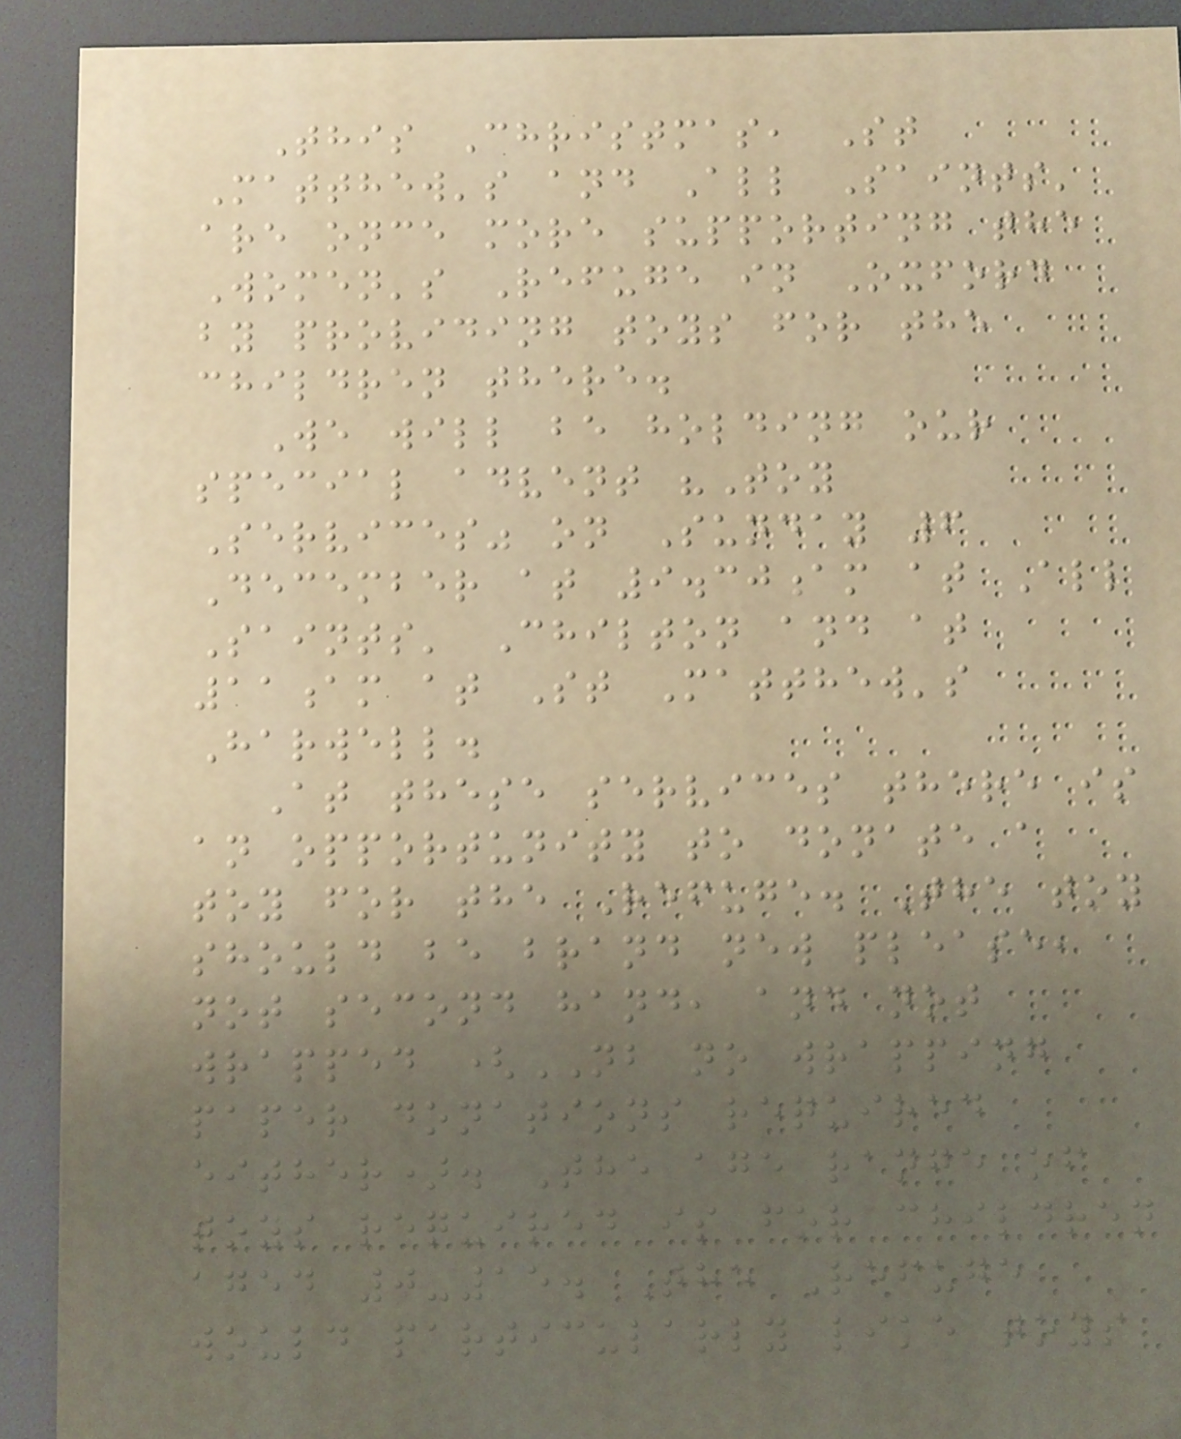This Christmas, St
Matthew's and All Saints'
are once more supporting the
Women's Refuge in Oxford
by providing toys for the
children there.
We will be holding our
special advent "Toy
Services" on Sunday 6
December at 9.30am at All
Saints' Chilton and at
11am at St Matthew's
Harwell.
At these services there is
an opportunity to donate a
toy for the Refuge. The toy
should be brand new please,
not second hand, and not
wrapped (NB no wrapping
paper donations required
either). The age range of
toys required is for children
aged 0-15. The Refuge
would particularly like toys
